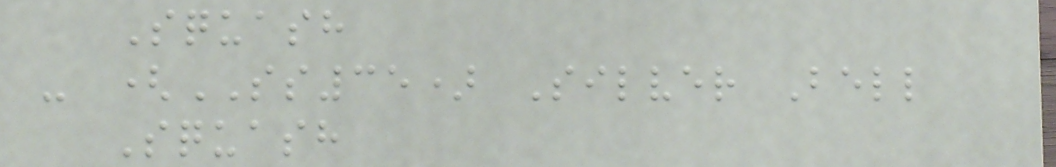Squash
- (SS35) Silver Bell
Squash
